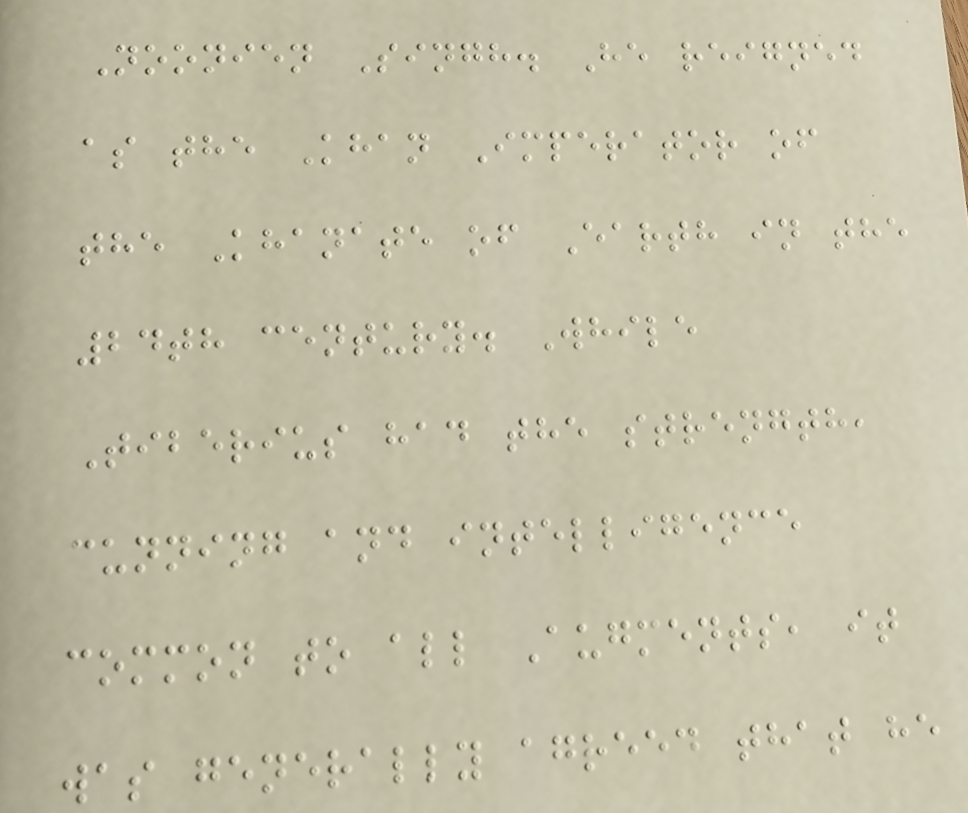Noonien Singh. He reigned
as the Khan Imperator of
the Khanate of Earth in the
24th century. While
Tiberius had the strength,
cunning and intelligence
common to all Augments, it
was generally agreed that he
